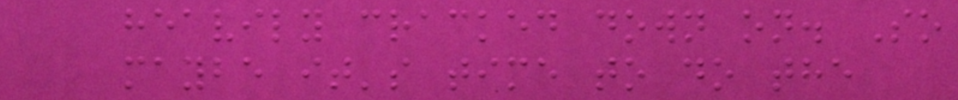heavily cracked down on. So
maybe it's time to do the
